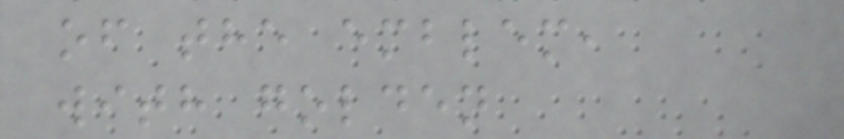of the emblem,
with golden
